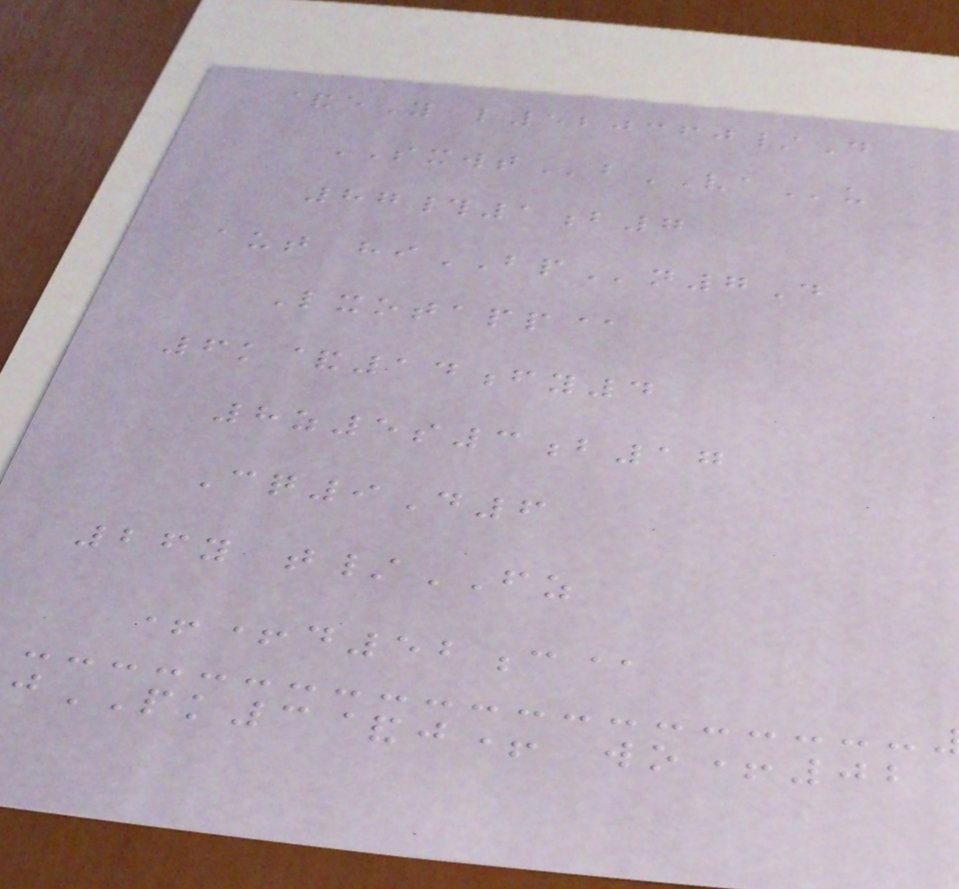&eY l520360/D
SXWTbVAu
87#1b7
aut hiBPn7D
Lxotapp@
6k&14fy4
8z5s3b17
Cq9D6
26y t/FZ
++d52c@
jPK3&j+ wo+02
